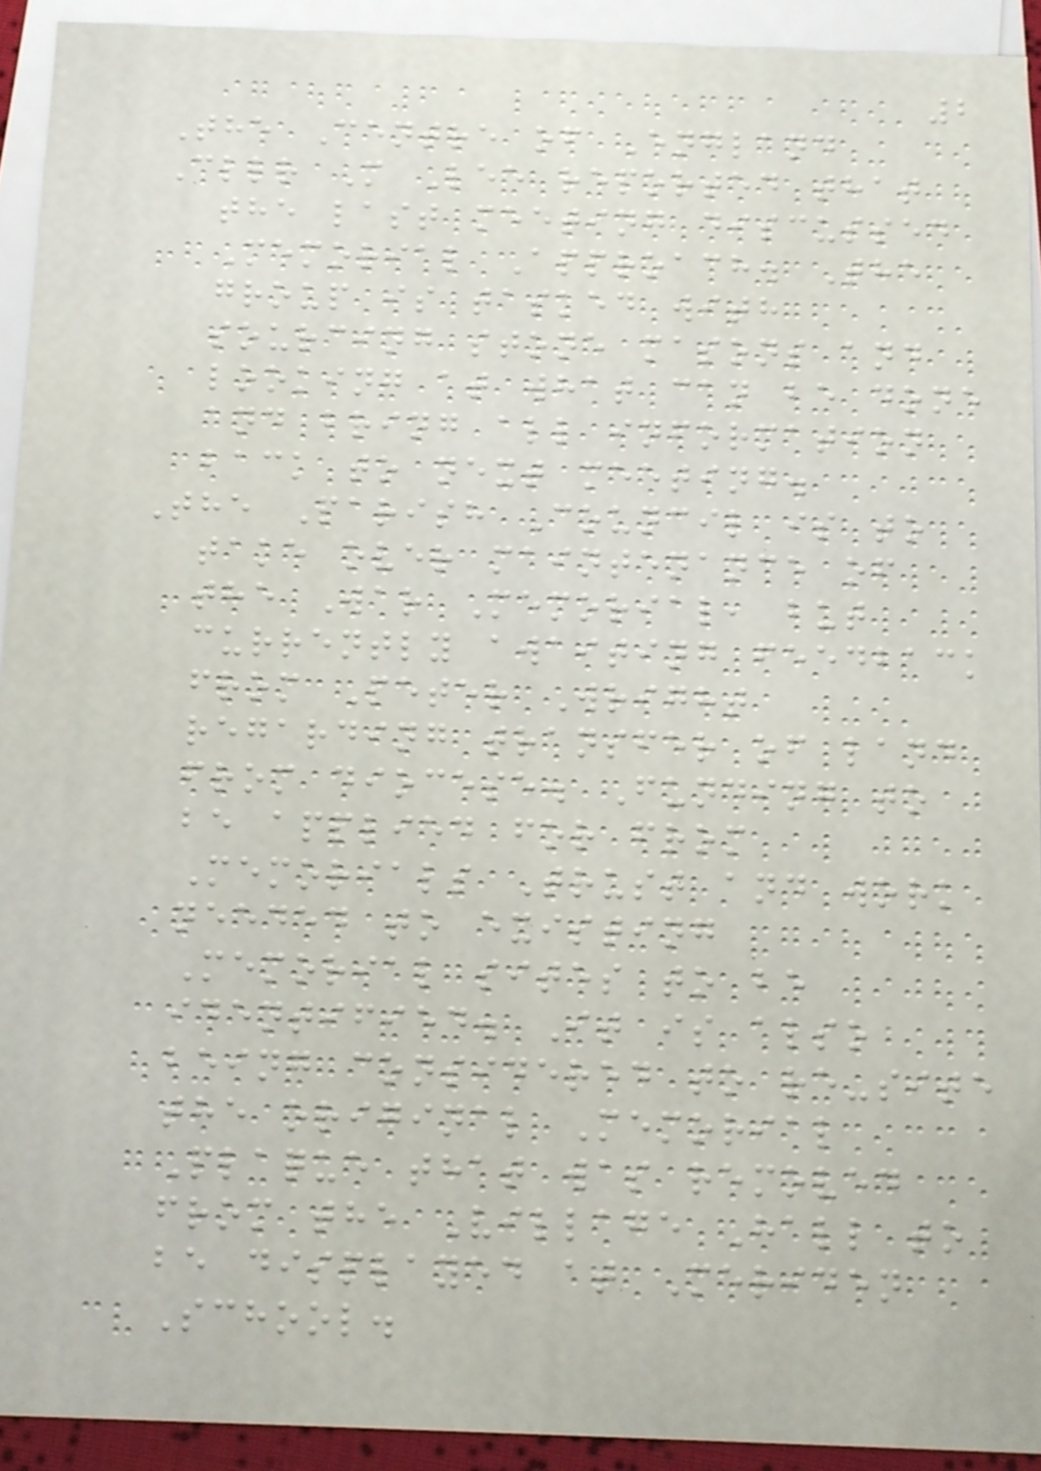2
The Centre of England
Cllr M Lee reported that
the last meeting discussed
Memorial Approach. The
group is tasked with
sourcing stone masons and
looking at what can be done
and bring all information
back to next meeting.
The Parish Council is to
take over maintenance of
the War Memorial, but
currently awaiting feedback
from Peter Wright
regarding transfer of land
from diocese. Funding to
be applied for from
Memorials Trust and work
needed to existing
Memorial sites to be
identified. It is also
being considered to re-site
the original Memorial
Plaque that was removed
from the Village Hall to
be displayed at Meriden
School.
